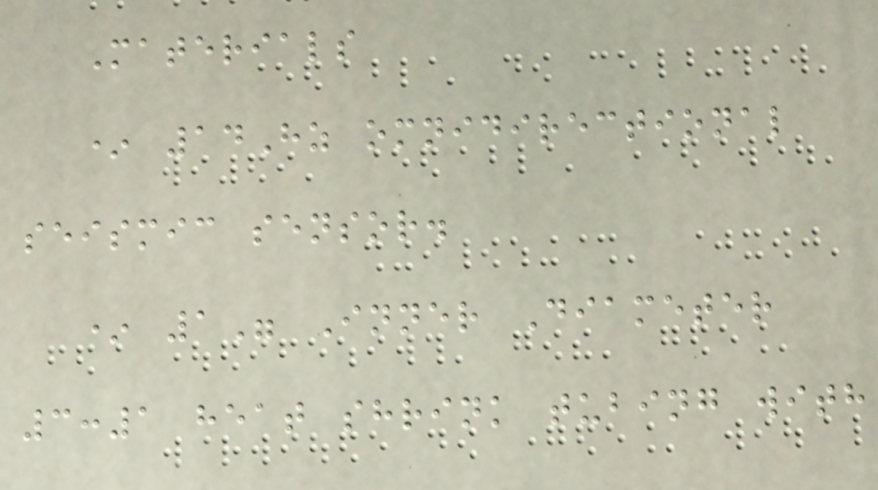Materials
* 14Hz omnidirectional
seismic sensor.
* 1" Inner Diameter
3:1 heat shrink tubing with
